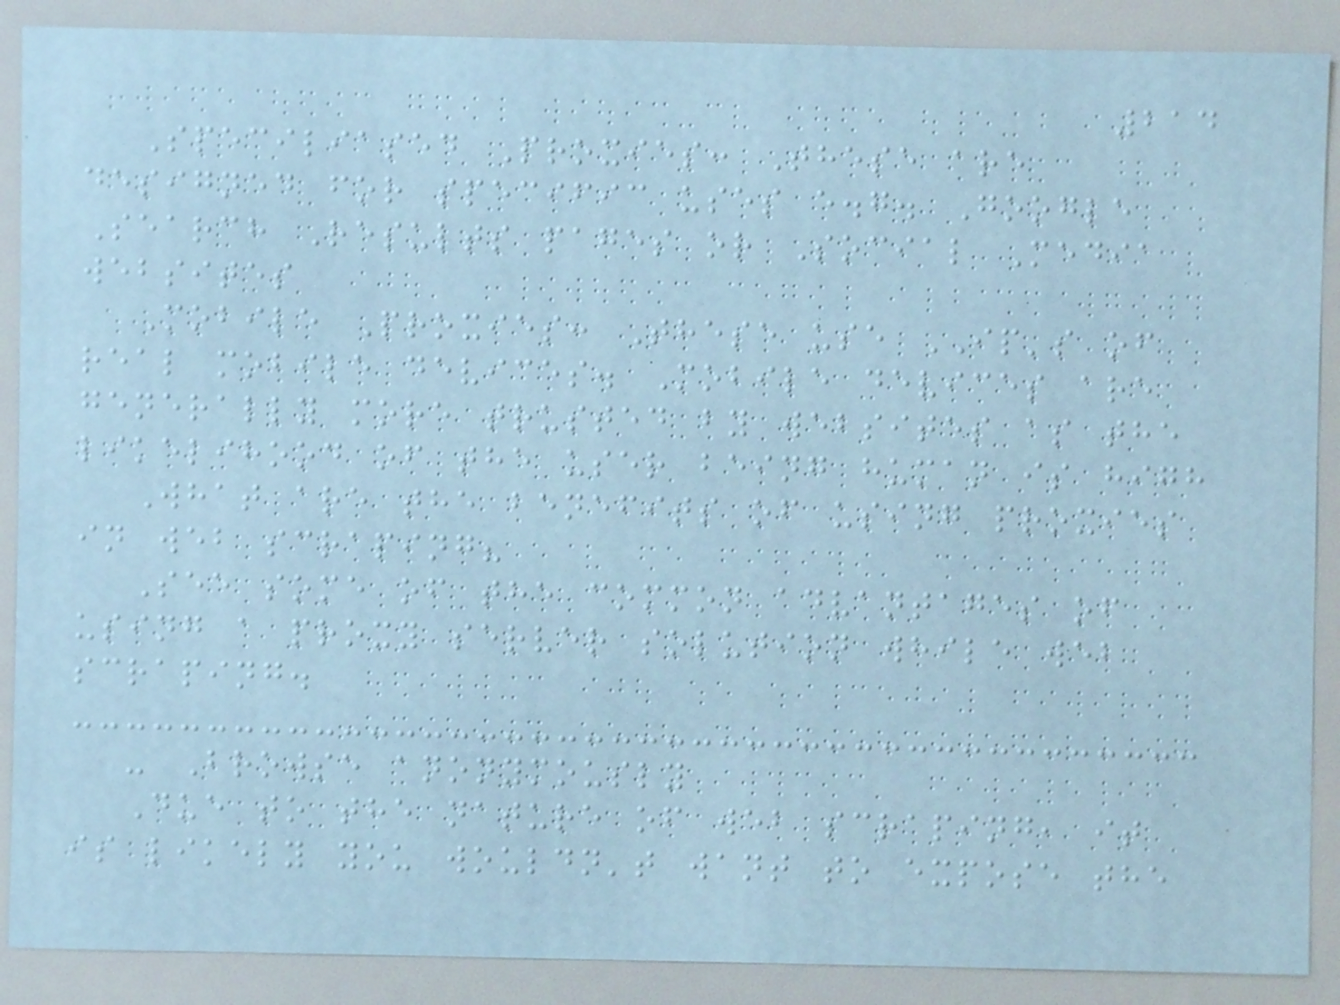214
Speciliased Proxies: These are
designed for specific uses e.g. Google
Search Results pages or Social Media
websites
Mobile Proxies: These use IP's of
real mobile devices. Mobile devices are
generally more trusted by websites as the
likelihood of the user being human is high
What are the benefits of using proxies
in web scraping?
See some of the common advantages of
using a proxy server solution while web
scraping.
- Browse anonymously
Due to the nature of web scraping, it
is likely you wouldn't want to expose the
